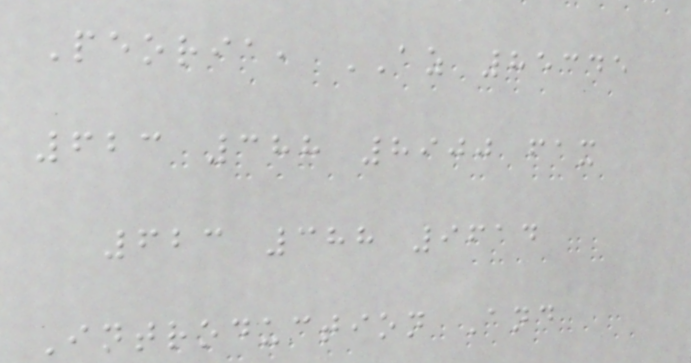Peoria, AZ 85345
623 388 8900 fax
623 388 9614
Introduction And
